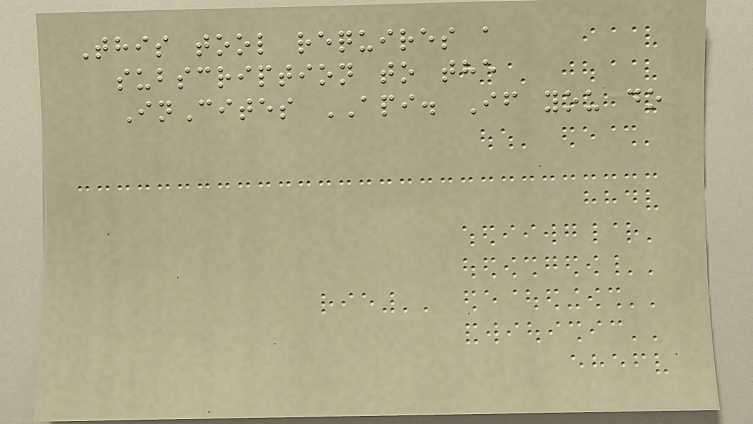This tool requires a
subscription to the
InCites API. If you do
